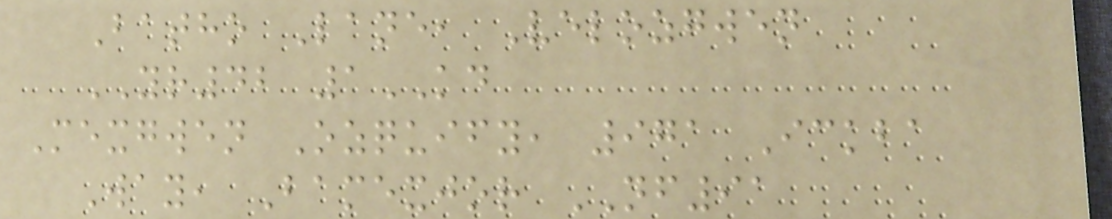Batho Lane, Velozgwen
YR42 1KD
Mexgwen Ozquify, 971 Ickba
Way, Bamexjor NF91
